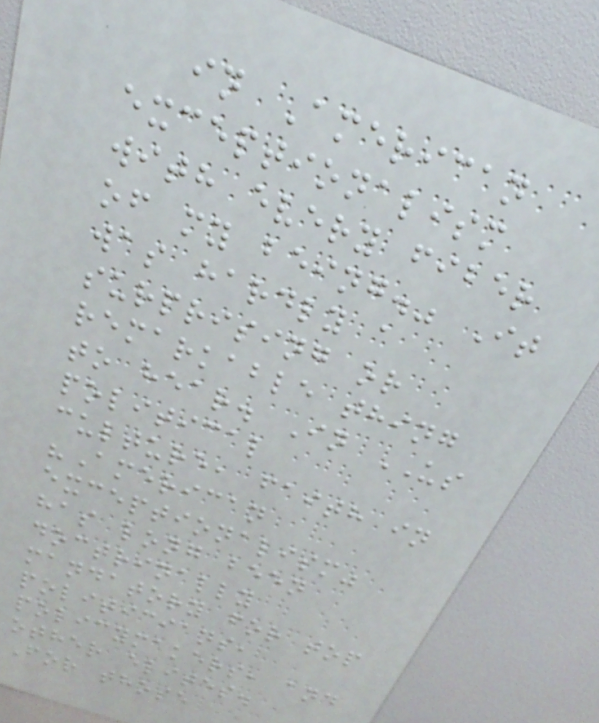in American
exceptionalism
with every fiber
of my being." It
was hardly a
surprising or
remarkable thing
to hear. In US
political
culture, faith in
"American
exceptionalism"
has long been
doctrinally
mandatory for top
politicians,
policymakers, and
other elites.
For those
